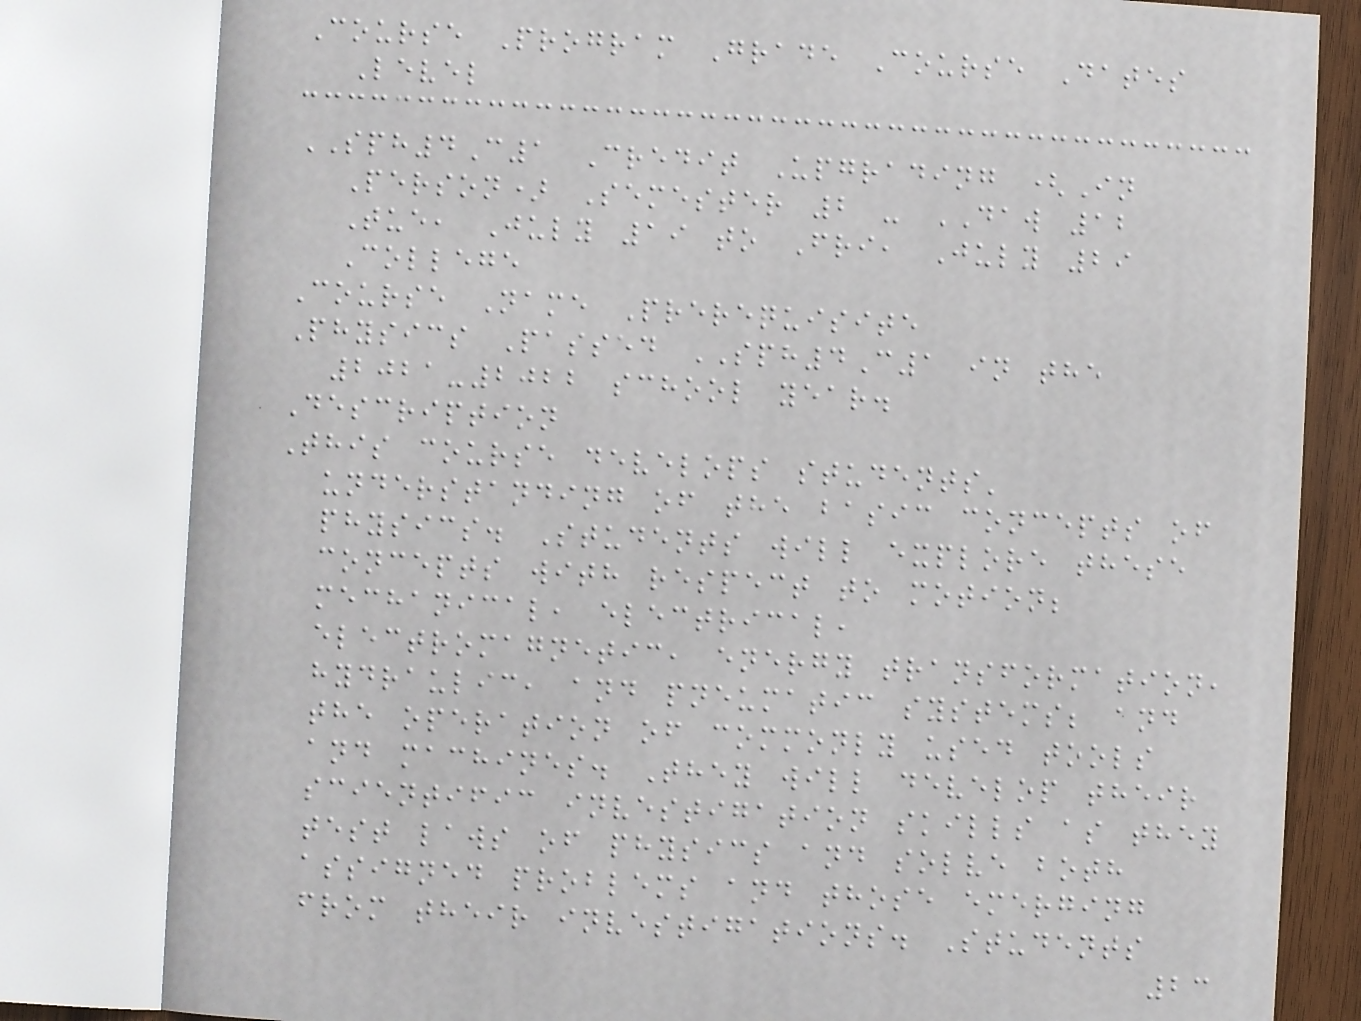Course Program Grade Course Dates
Level
SPH4C1 Credit Upgrading (In
Person) Semester 2 - DAW 12
Tue, July 19 to Fri, July 29
College
Course Name Prerequisite
Physics Passed SPH4C1 in the
2021-2022 school year.
Description
This course develops students'
understanding of the basic concepts of
physics. Students will explore these
concepts with respect to motion;
mechanical, electrical,
electromagnetic, energy transformation,
hydraulic, and pneumatic systems; and
the operation of commonly used tools
and machines. They will develop their
scientific investigation skills as they
test laws of physics and solve both
assigned problems and those emerging
from their investigations. Students
23
